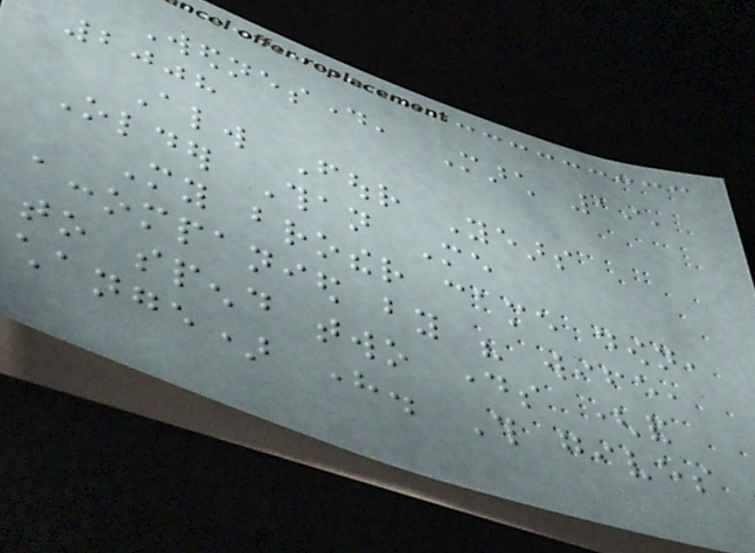Wednesday, March 19,
2008
Always Four Years
Older Than Me
My brother came down,
accompanied by his wife,
to spend two days (and
change) here. This gives
